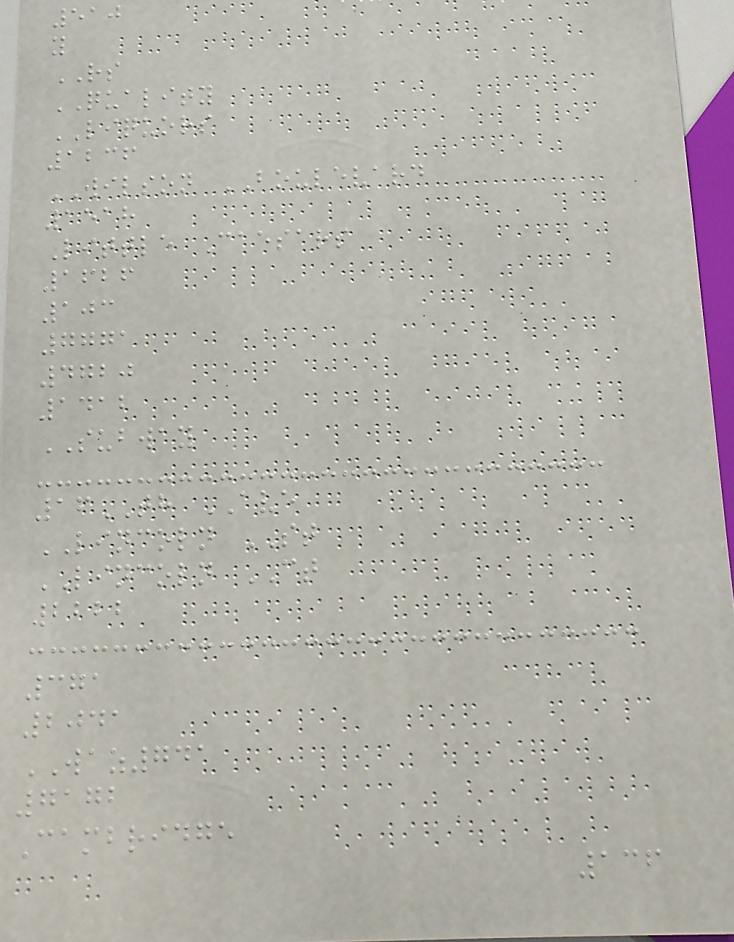510
y
RS
QUALITY
LIQUORS
1236
WILSON BOULEVARD
1518
Little Caesars
1626
103
7771
4720
1412
SUBWAY
16TH AVE
LINCOLN ST
LINCOLN CT
2222
371
2041
WAZ741
7172
Cambridge
136
